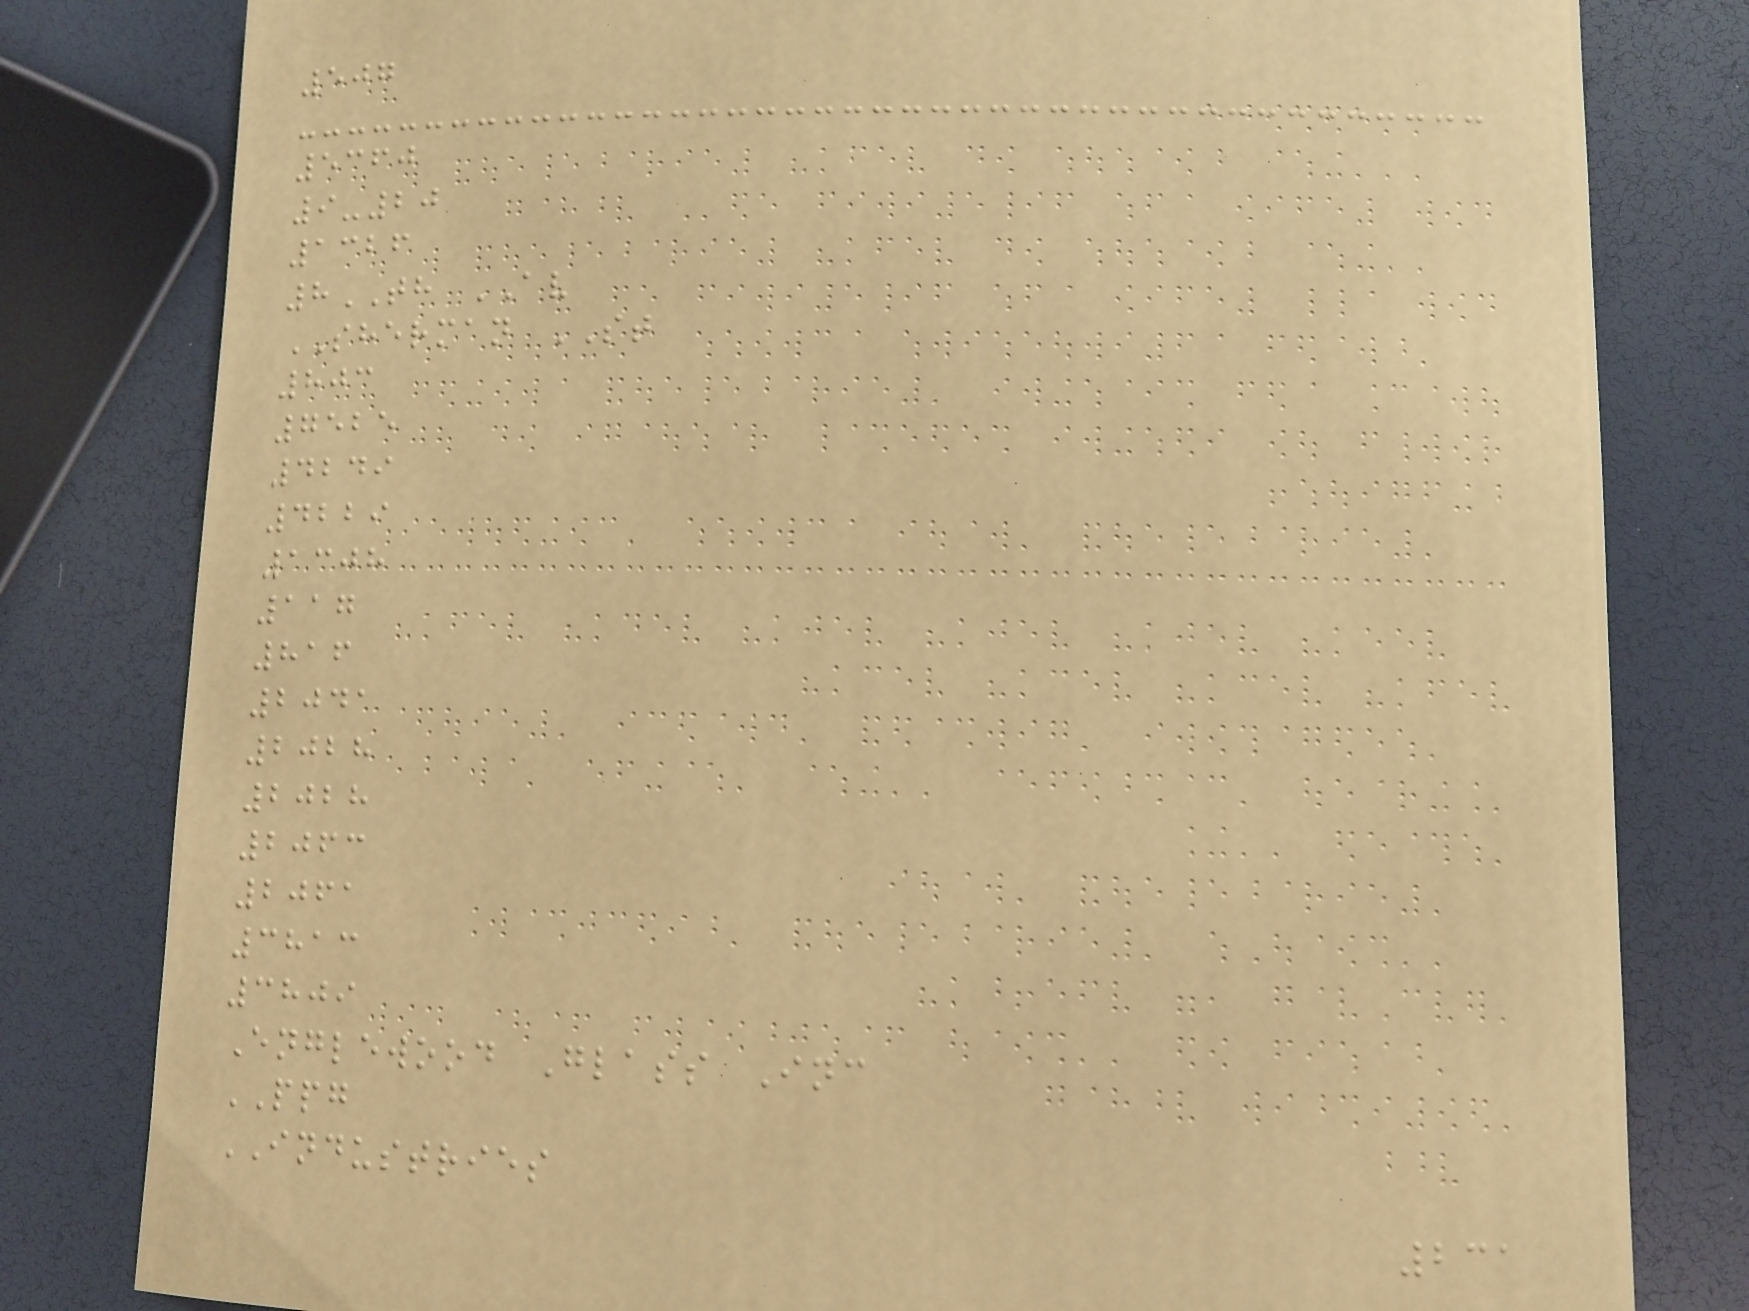507
5360
9-20
1326
8TH AV
SHERMAN ST
803
7525
4249
4229
1308
117
816
2041
2028
2028
2063
2061
3813
3809
Englewood Glass Inc
PPG
INDUSTRIES
231
